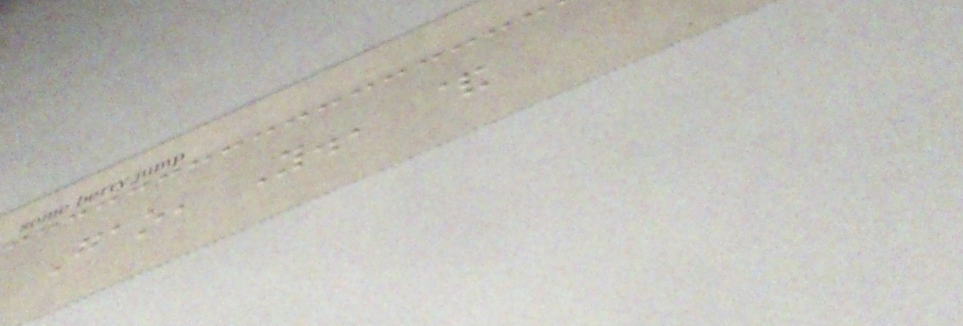Gao, Y., &
